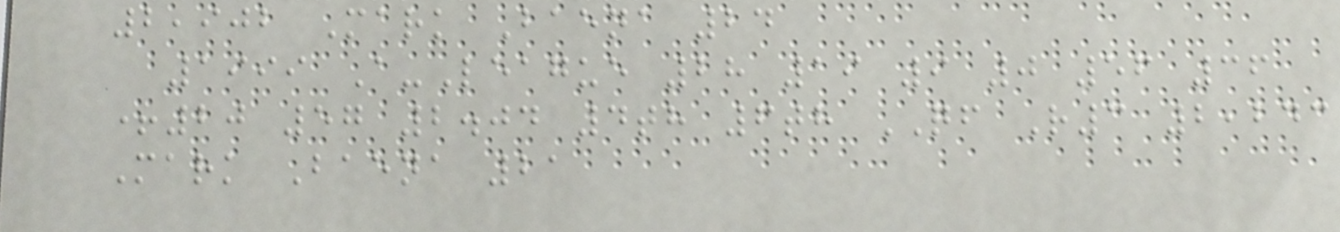2,902 Mark Baena 24
1999 A-League 28 19 9 0 56 36
+20 57 2.04 4th 6th QF R3 2,243
Mark Baena 21
